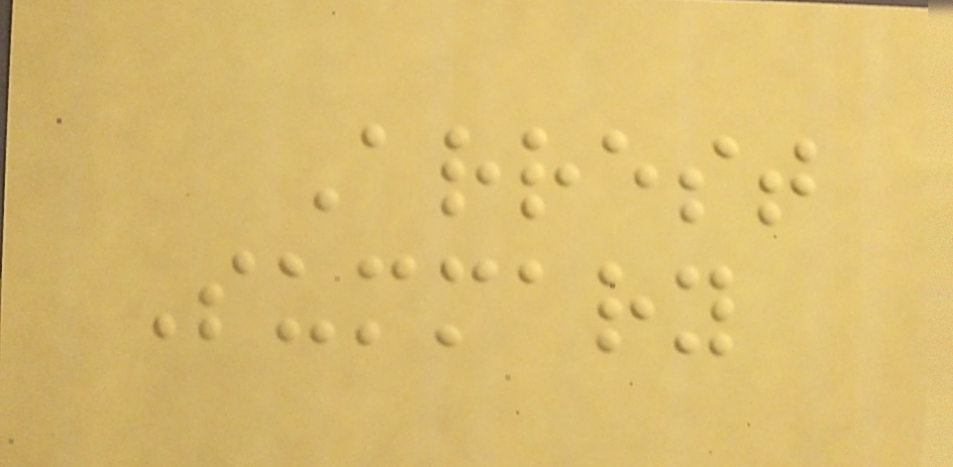Arrest
Summary
